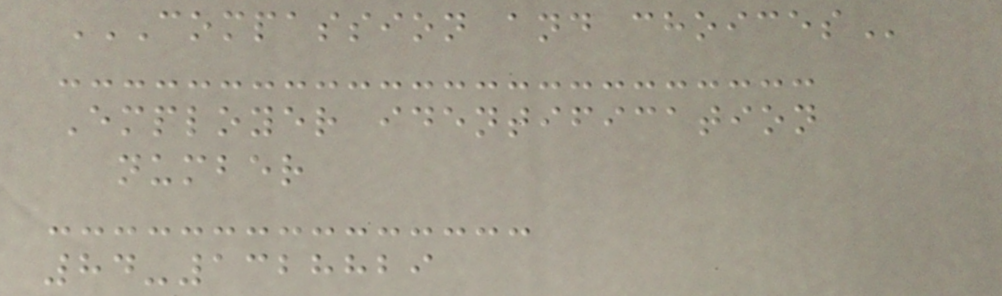COMPASSION AND CHOICES
Employer identification
number
84-1328829
